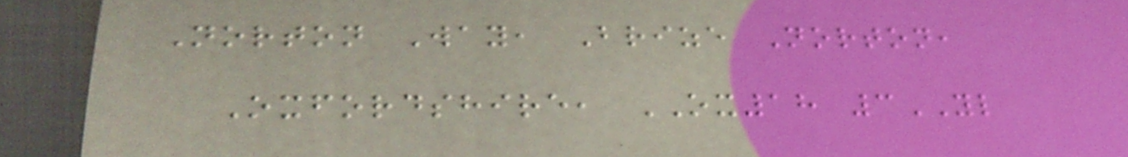Norton Way, Brize Norton,
Oxfordshire, OX18 3YL
